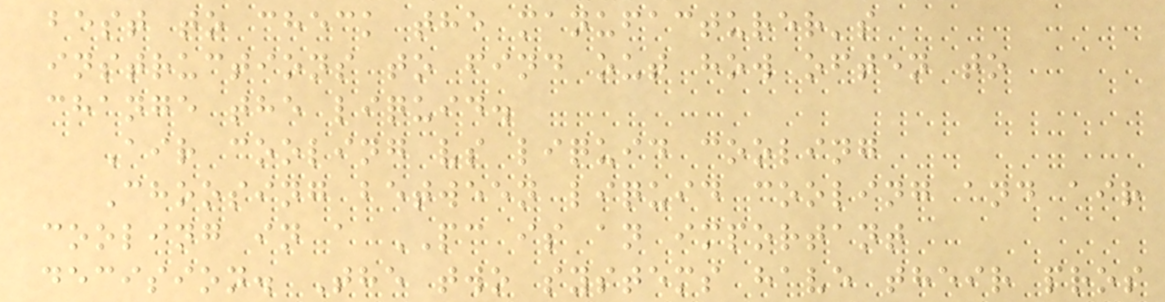best to check the manufacturer's
instructions to find out how often to
change the liquid.
Air cooling vs liquid cooling
Choosing between liquid cooling and air
cooling in a PC is an important
decision. The two systems have their pros
